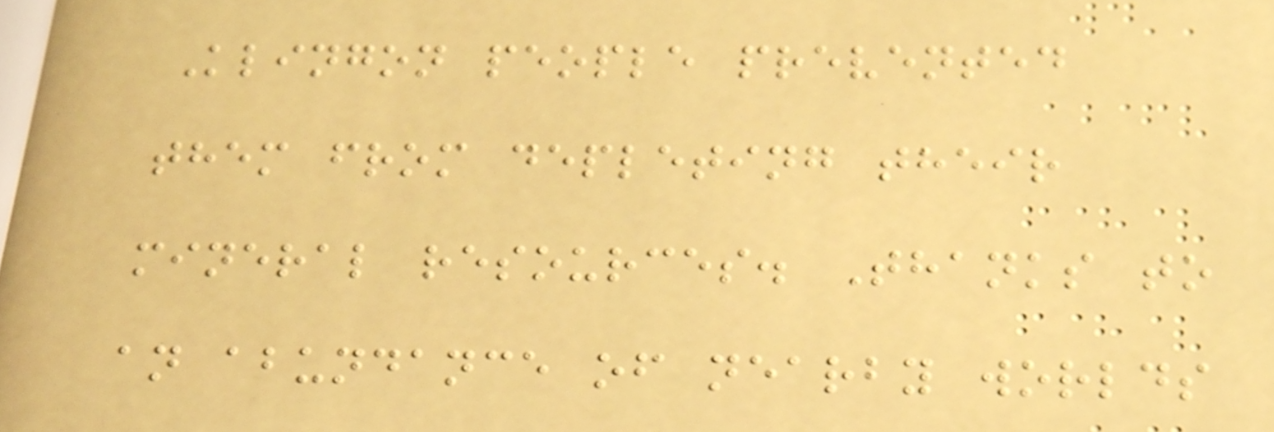Klingon people prevented
them from depleting their
mineral resources. Thanks to
an abundance of nearby worlds
